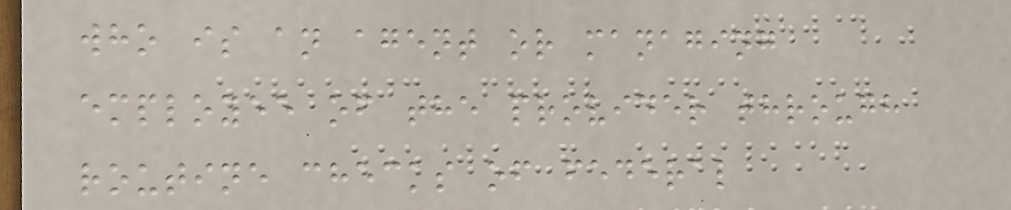who is an agent or managing
employee of the provider through
routine checks of federal
